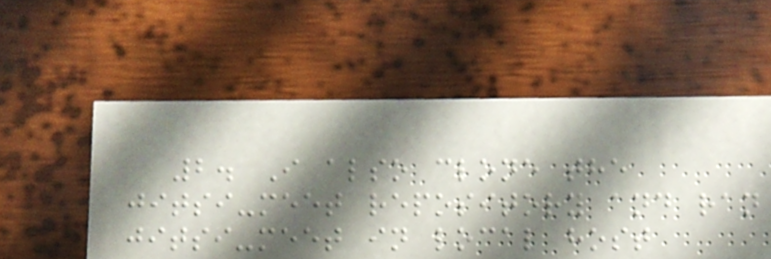2. I also clone the
jitsi-meet repository and ran
jitsi-meet in local host
